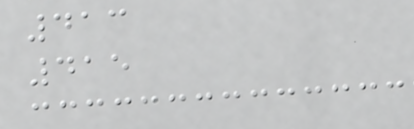413
415
